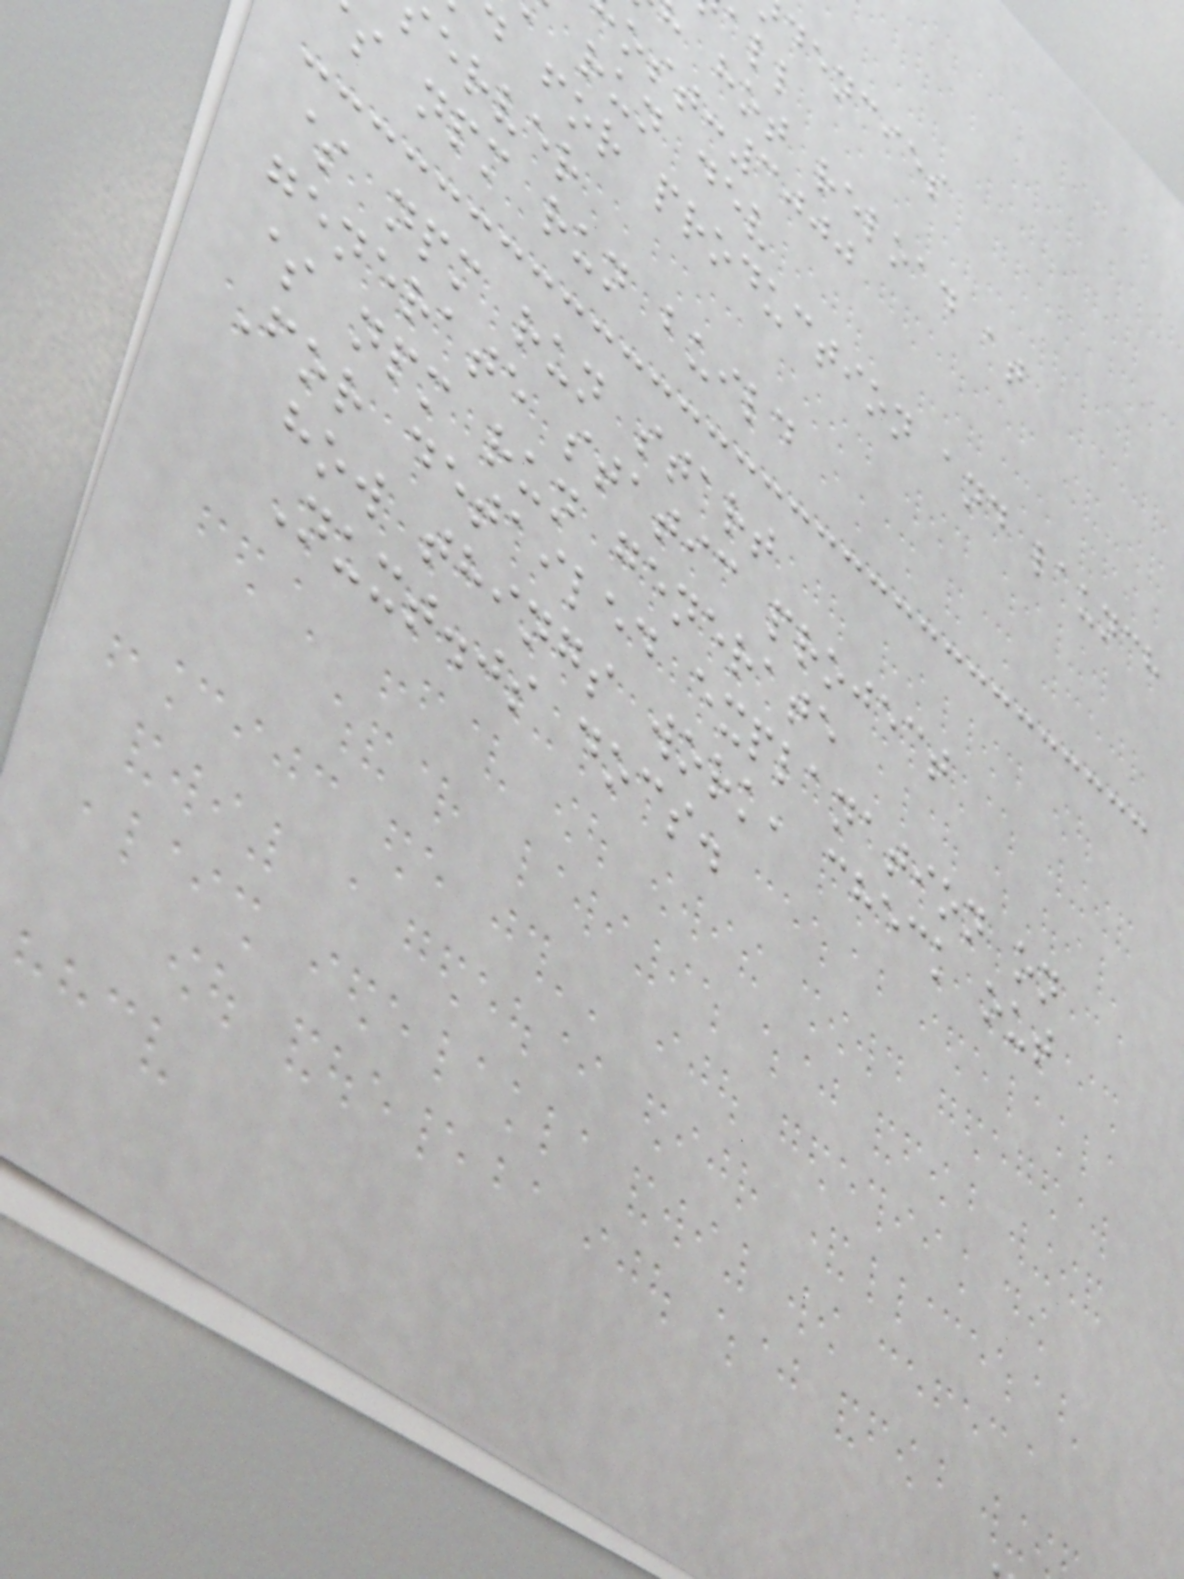dencies
hot reload at
ost:3000
run dev
d for production and launch
erver
npm run build
$ npm run start
generate static project
$ npm run generate
For detailed explanation on
how things work, check out
Nuxt.js docs.
